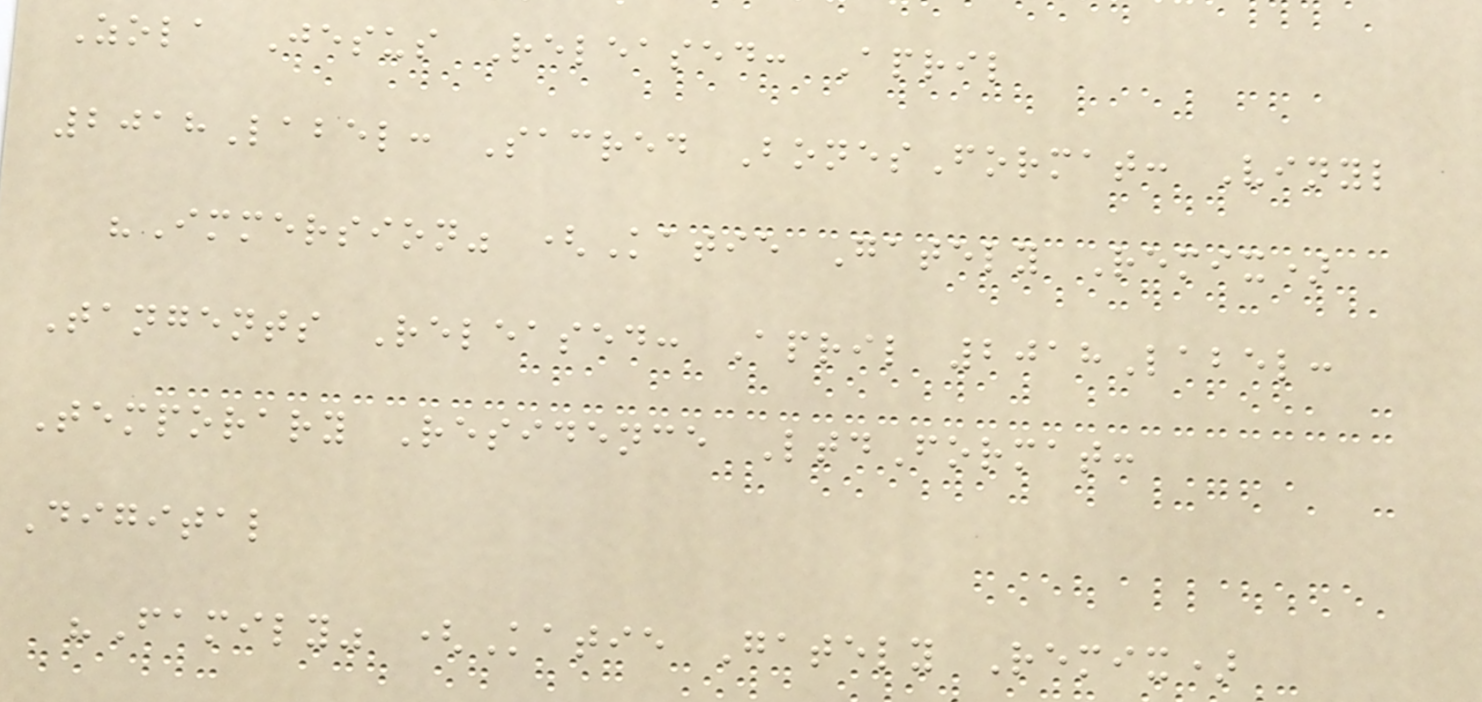Zola Jesus Released: April
2018Label: Sacred BonesFormat: Vinyl
"Immersion" (Katie Gately Remix)
Tangents Released: April 2018Label:
Temporary Residence LtdFormat:
Digital
"Family" (Katie Gately Remix)
